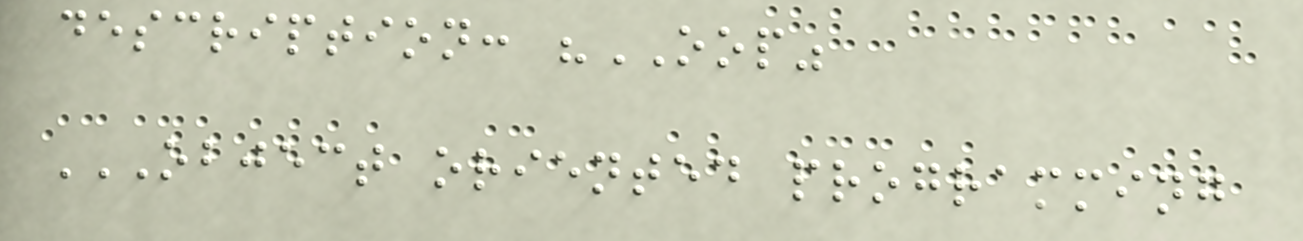description: "OOP"
OBJECT ORIENTED PROGRAMMING
